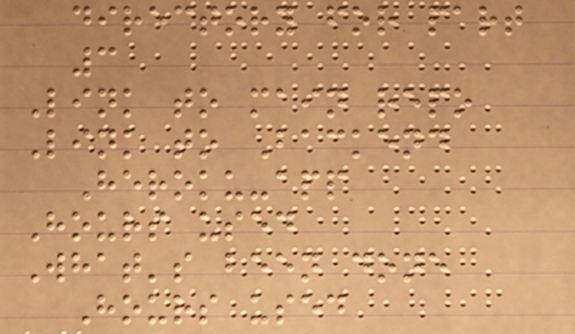directory for part
3
Link to main repo
Link to Backend
Heroku-app
Hours used
What's been done
Hours used
